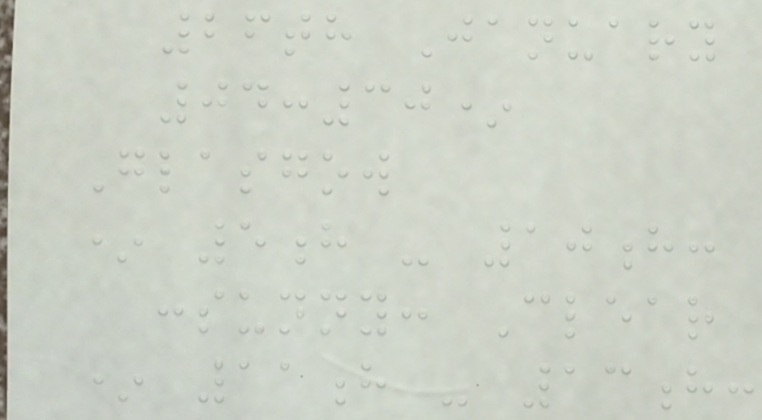26th January
04:30*
Glasgow
* 5h - 10h:
:sunny: Clear
* 11h - 13h:
